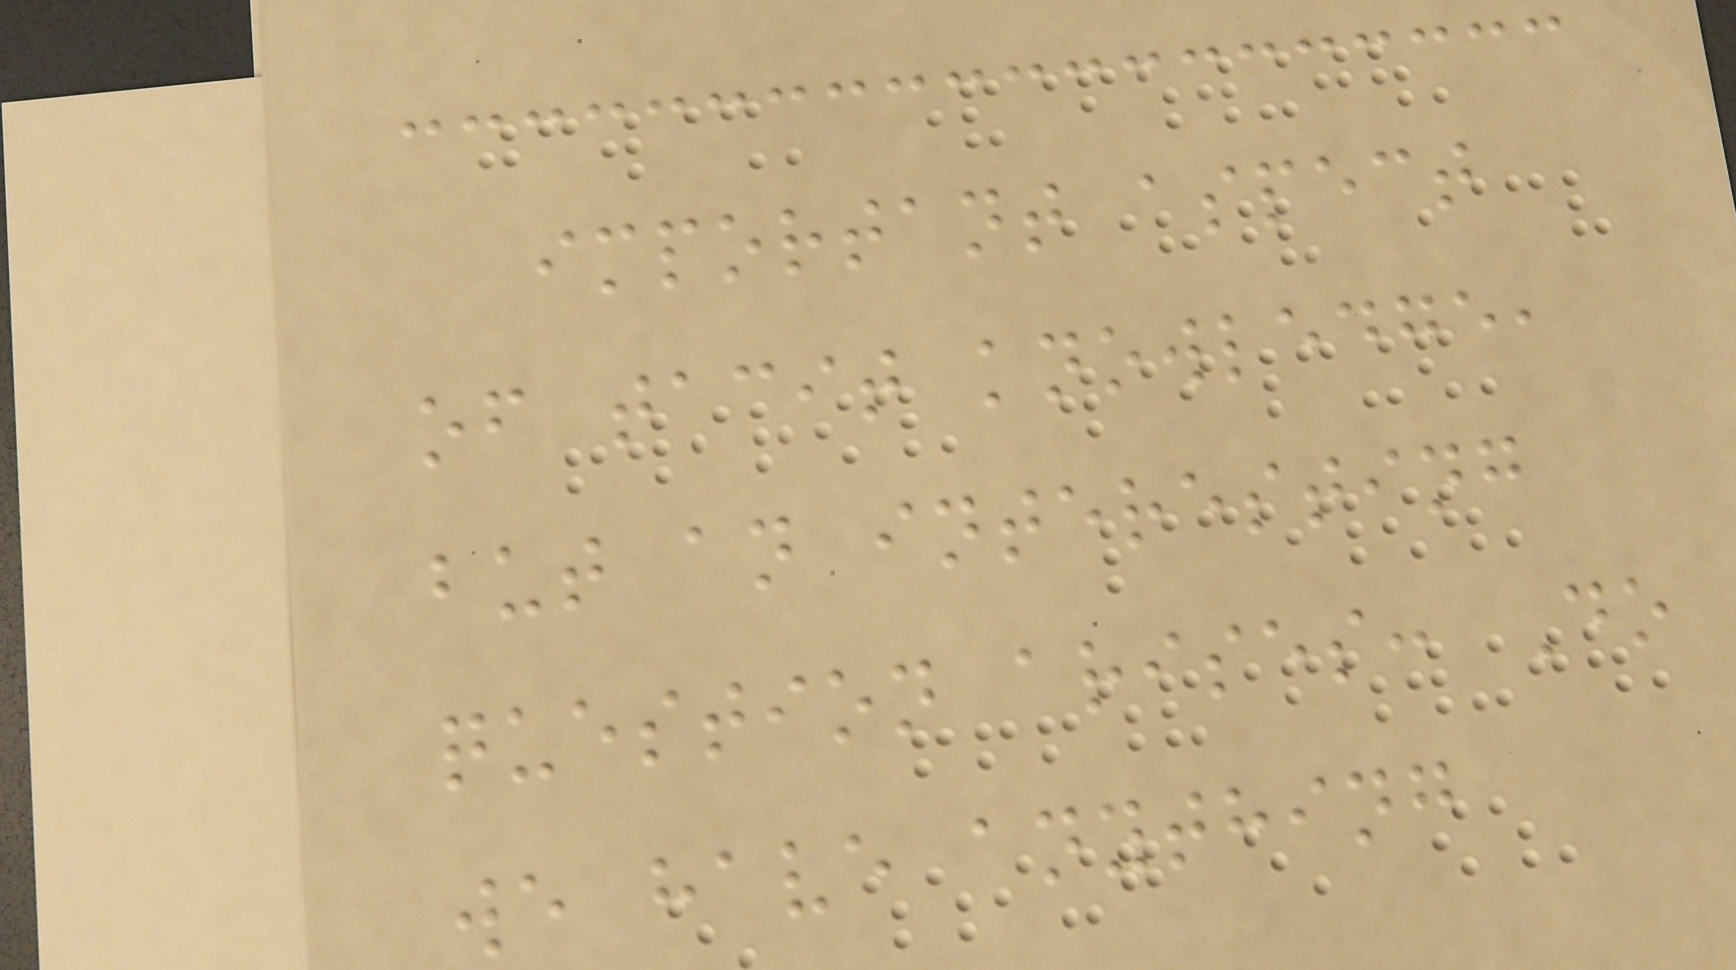important aspect
of tacit knowledge,
but an interesting
question arises: Do
we have anything
